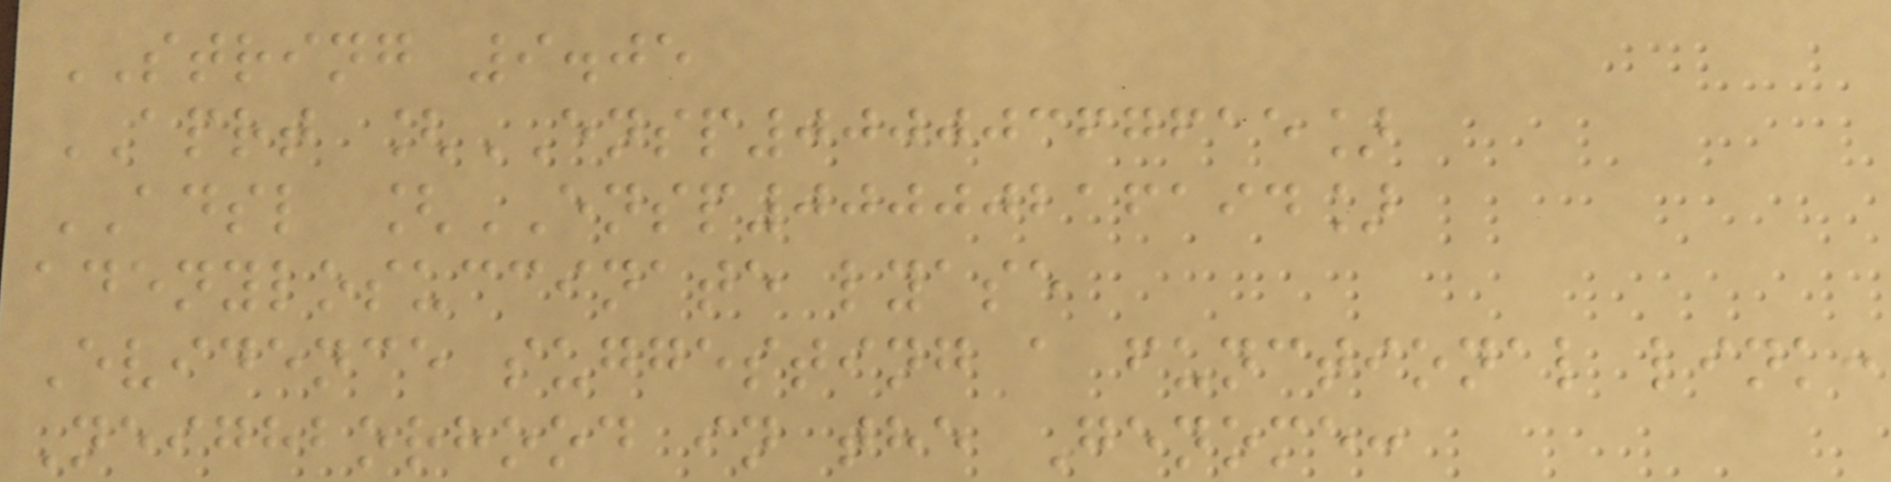STRING 9.05
APRT [ENSP00000367615]
ADSL [ENSP00000216194]
adenylosuccinate lyase
Evidence suggesting a functional link:
Neighborhood in the Genome:
